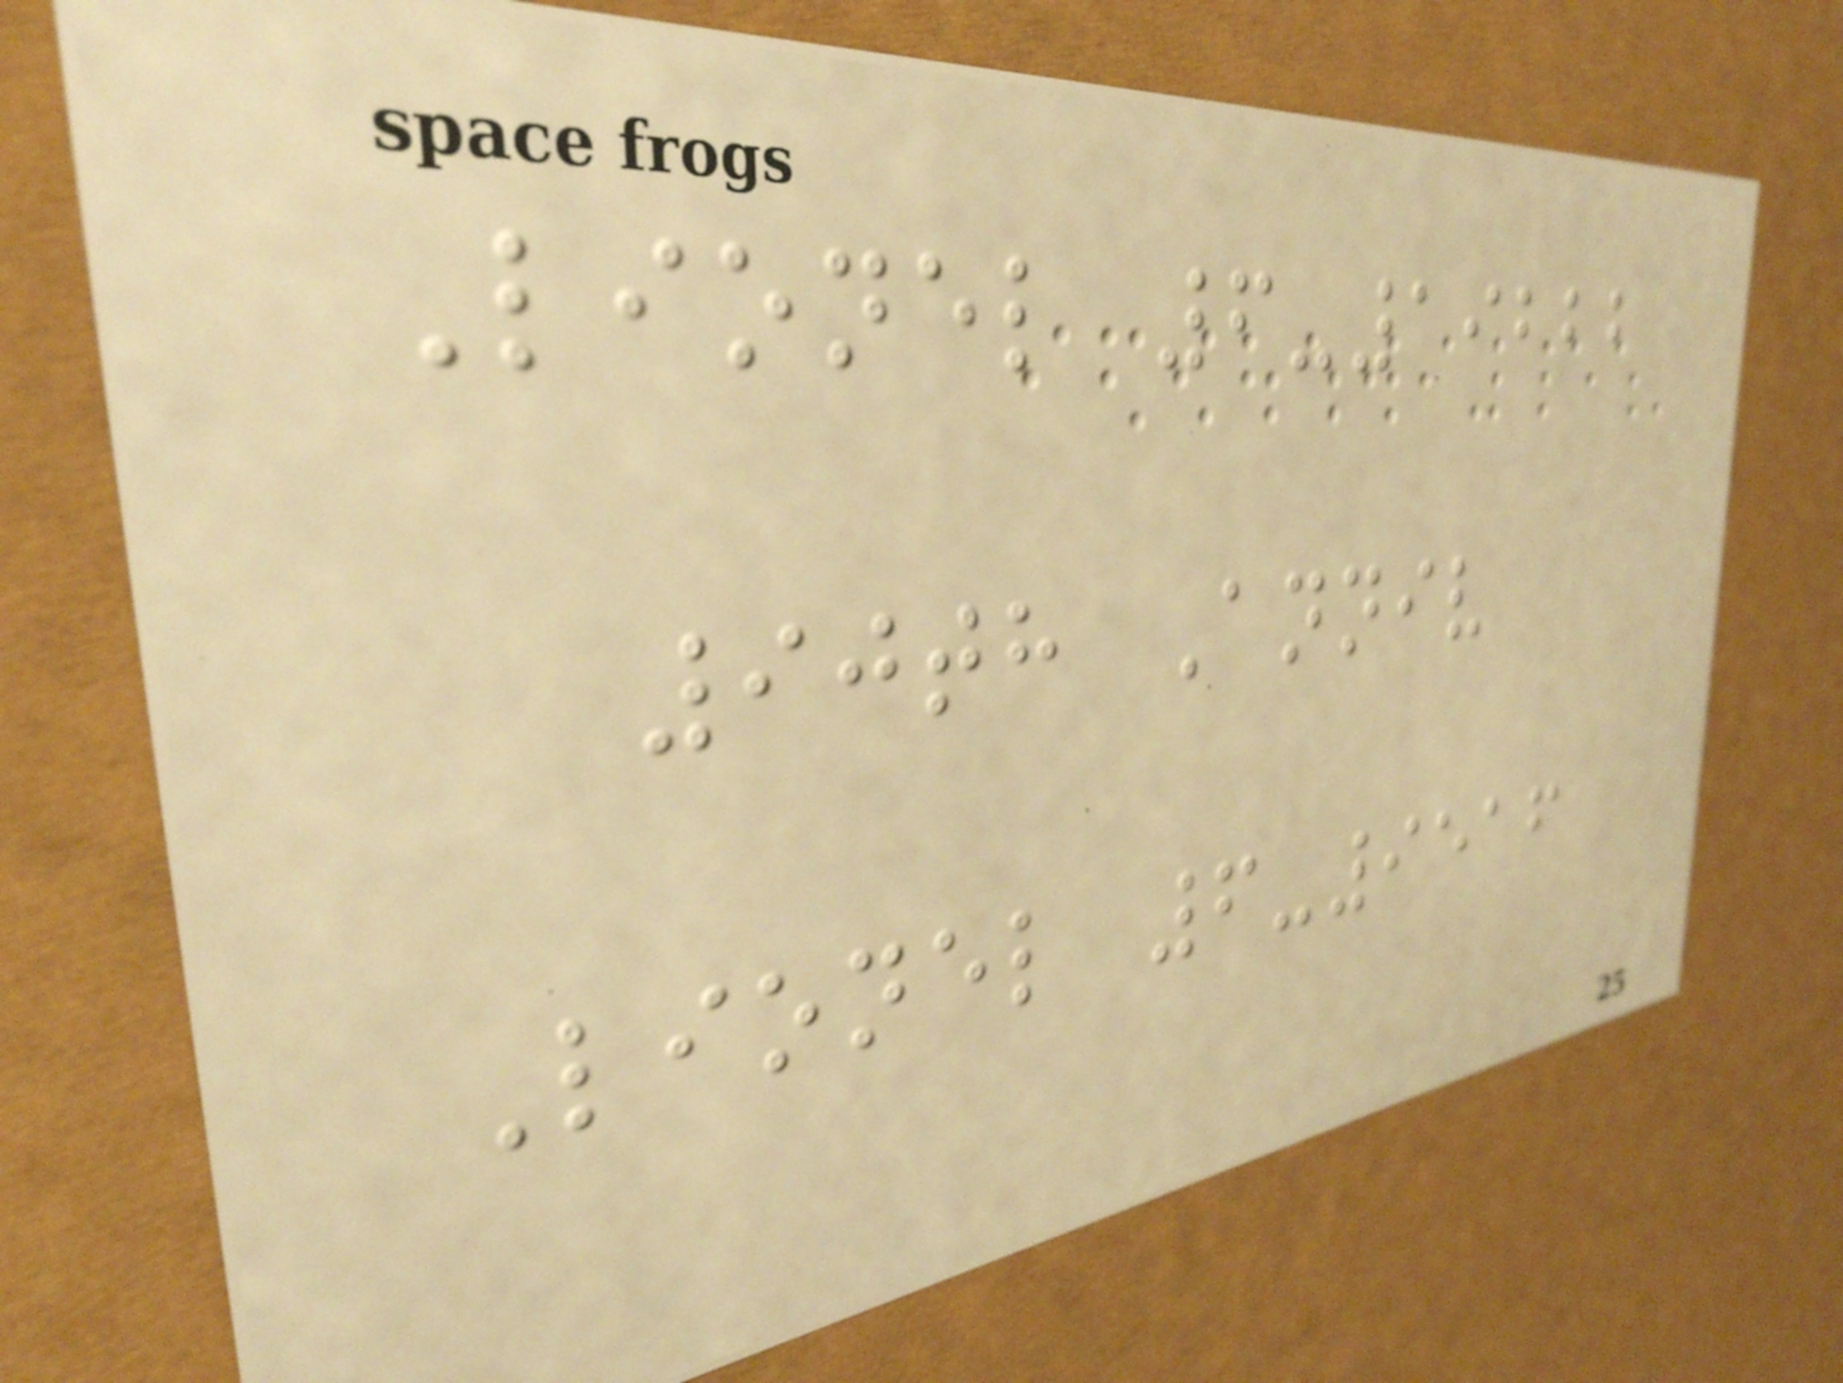Lionel 6-19222
90th Anniv
Lionel 6-9516
